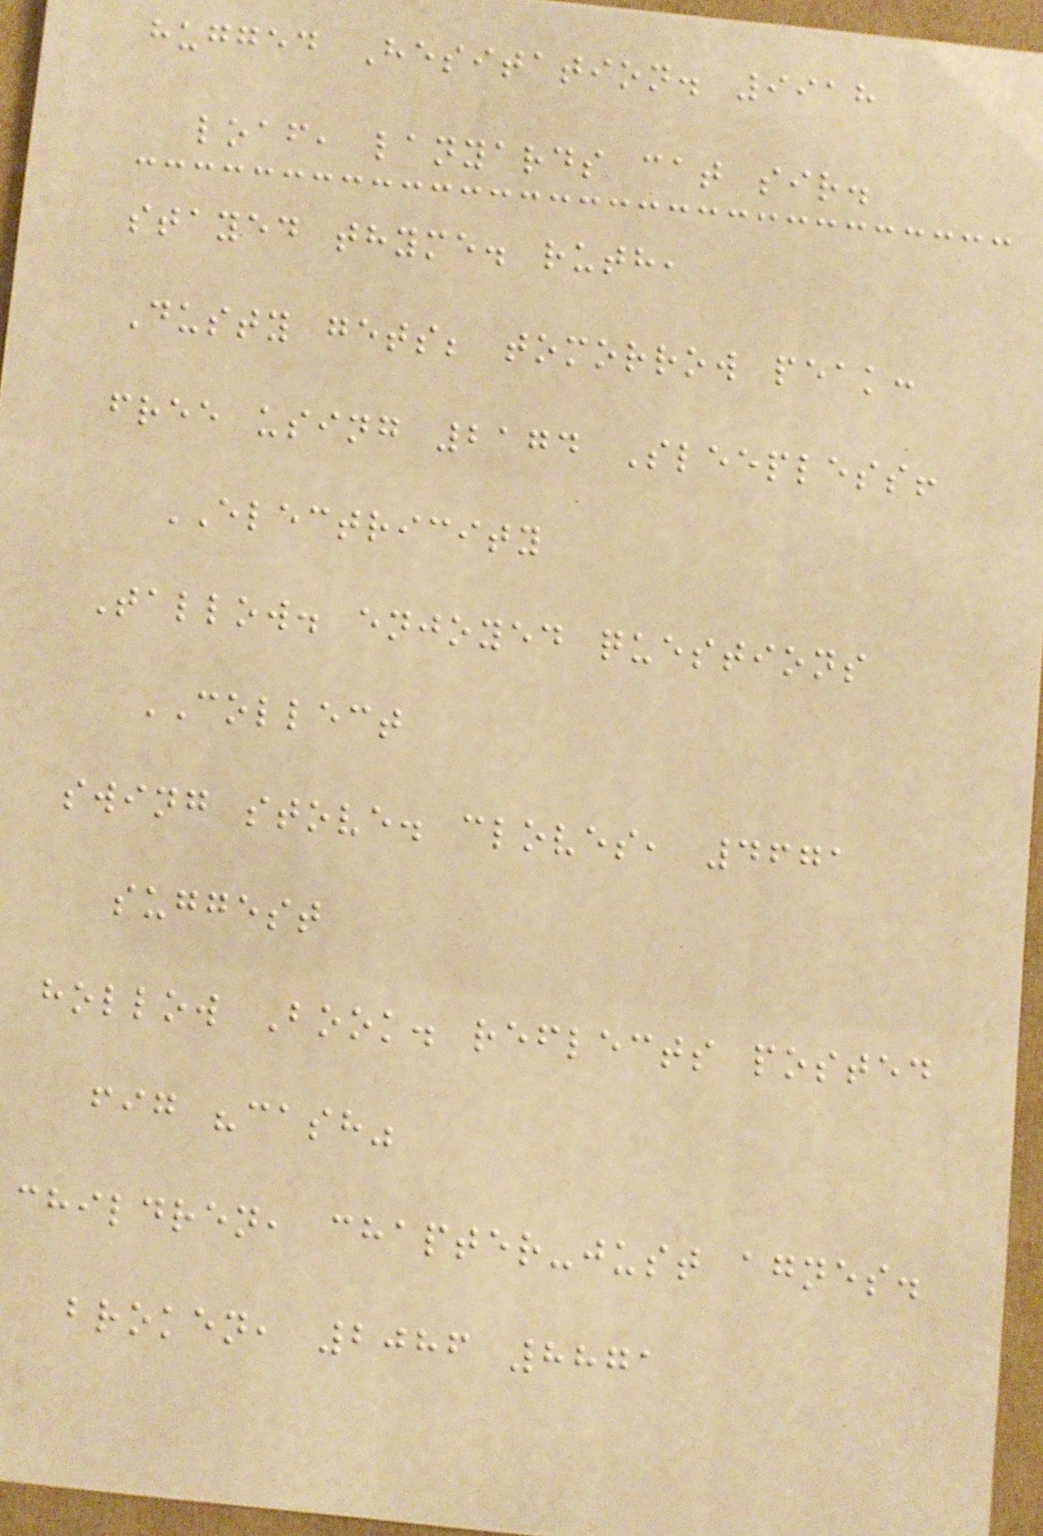hugged Hesitation. 9918
loaf, lanyards cat sir.
stayed thyme. ruth,
Dusty gets; tomorrow peak:
free using 2174 Sleepless!
ELECTRICITY
Tallow. enjoyed questions
COLLECT
swing stove. cloves, 4671
suggest
hollow Book. reflects posted
fig "cash"
children, chapter-just agnes.
broken, 2086 8871
